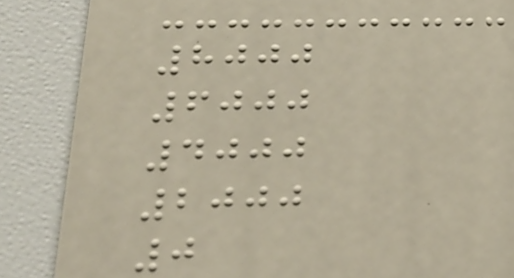8000
6000
4000
2000
0
